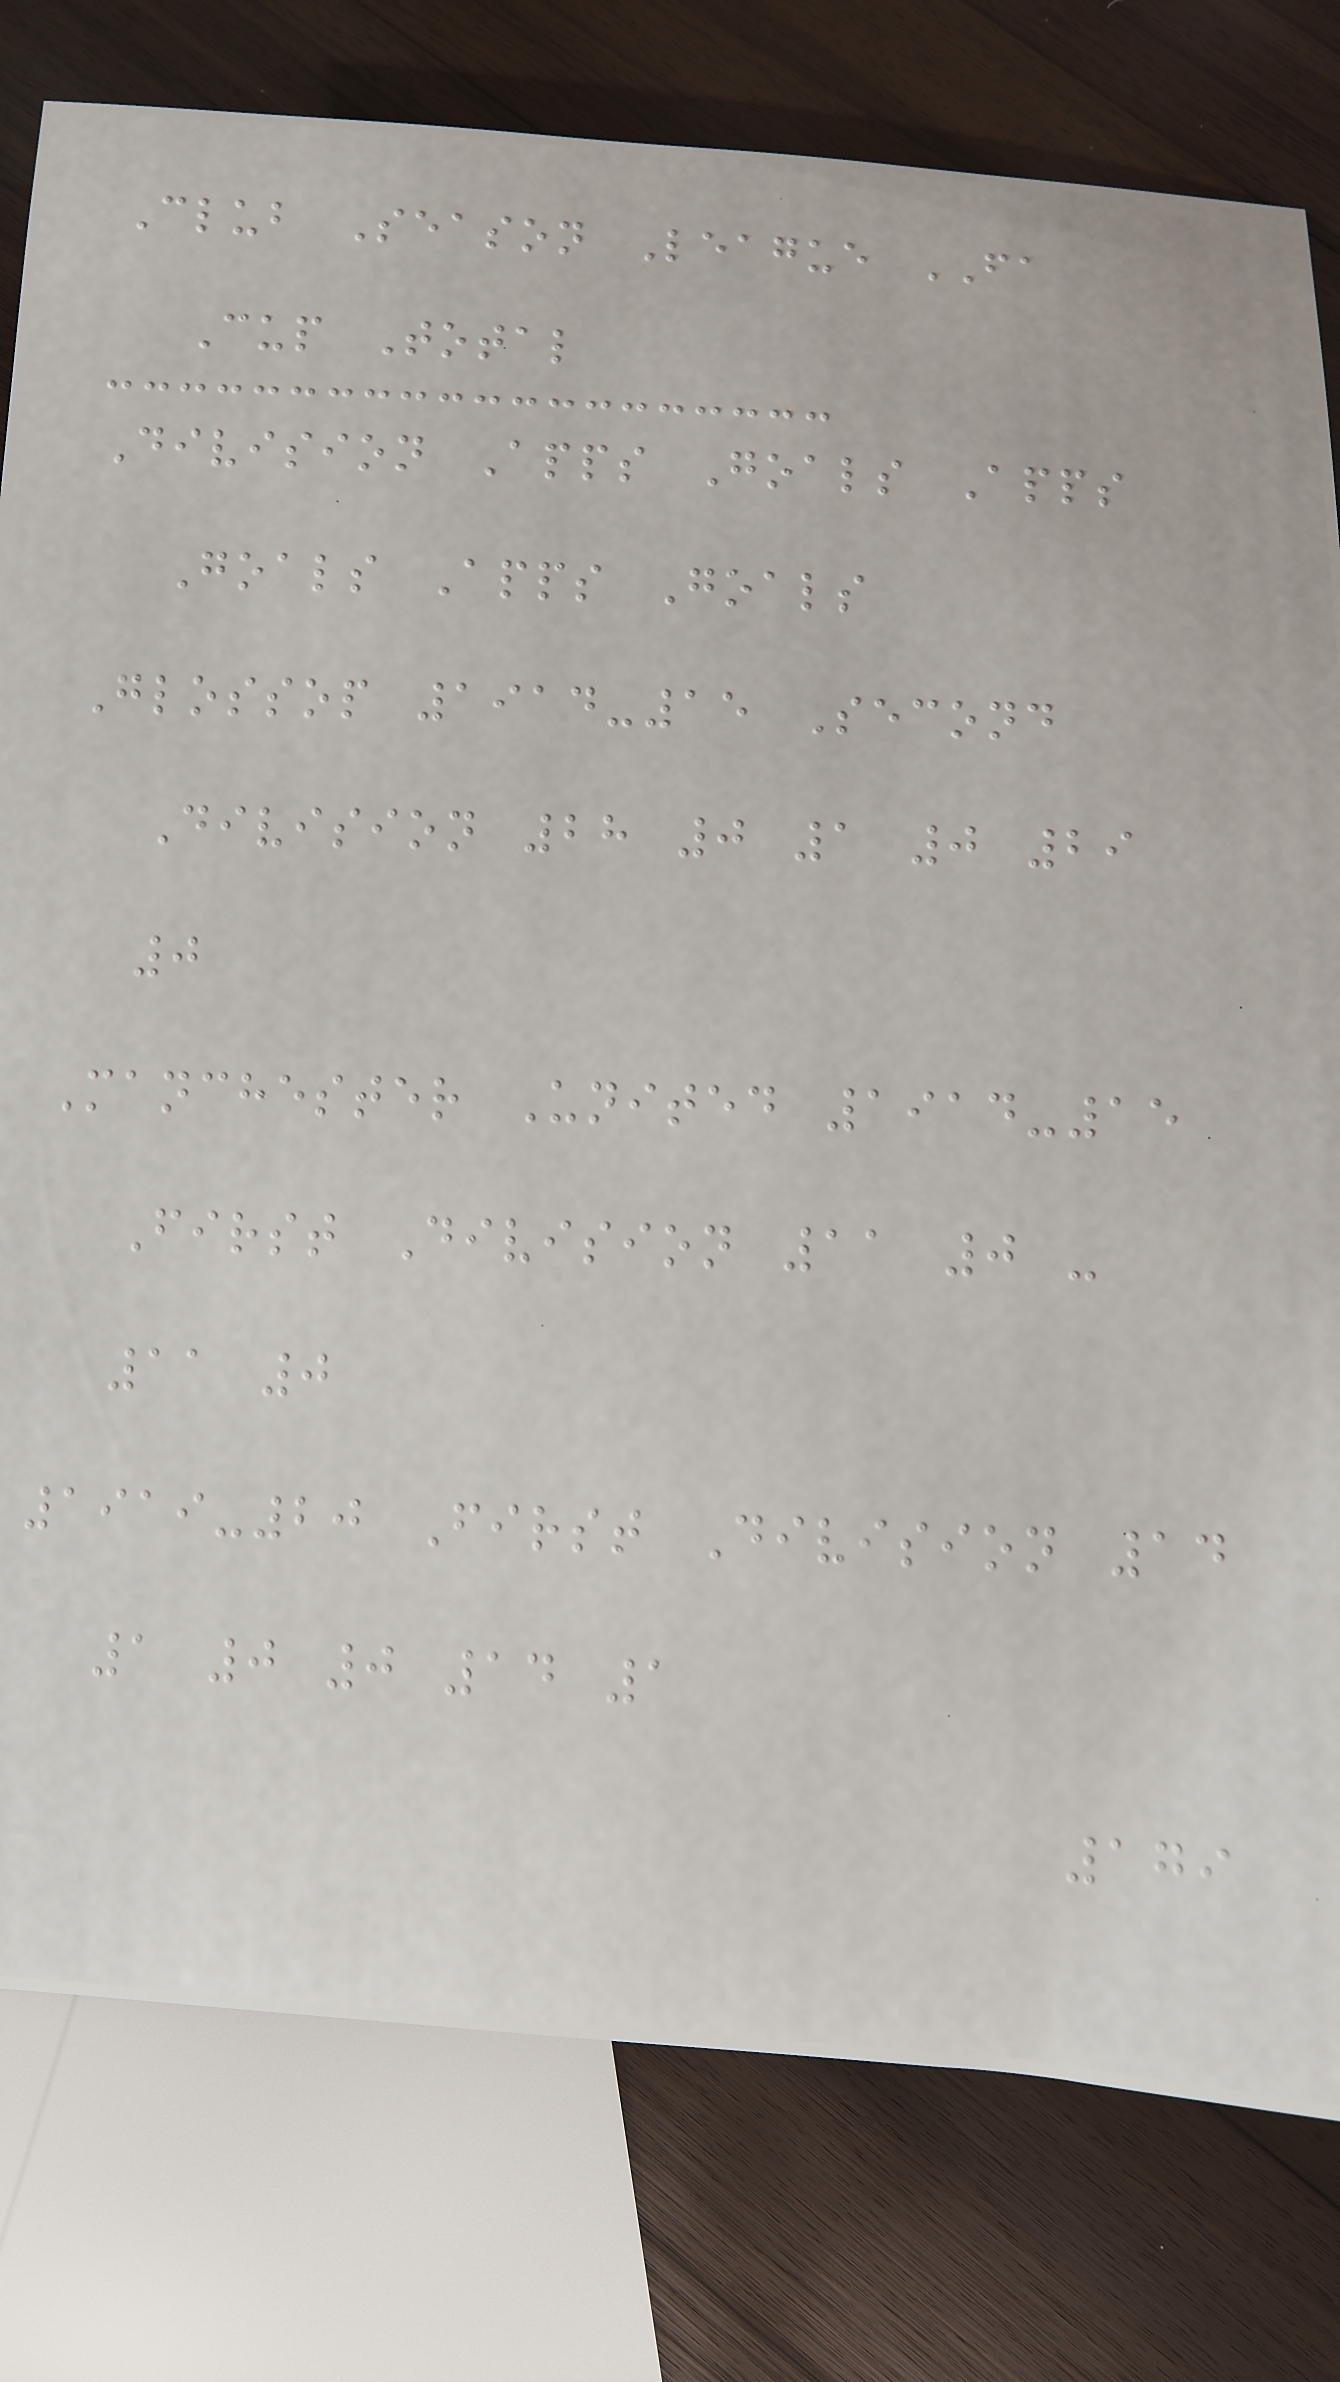Club Season League FA
Cup Total
Division Apps Goals Apps
Goals Apps Goals
Glossop 1914-15 Second
Division 28 0 1 0 29
0
Manchester United 1914-15
First Division 11 0 -
11 0
1919-20 First Division 14
1 0 0 14 1
179
